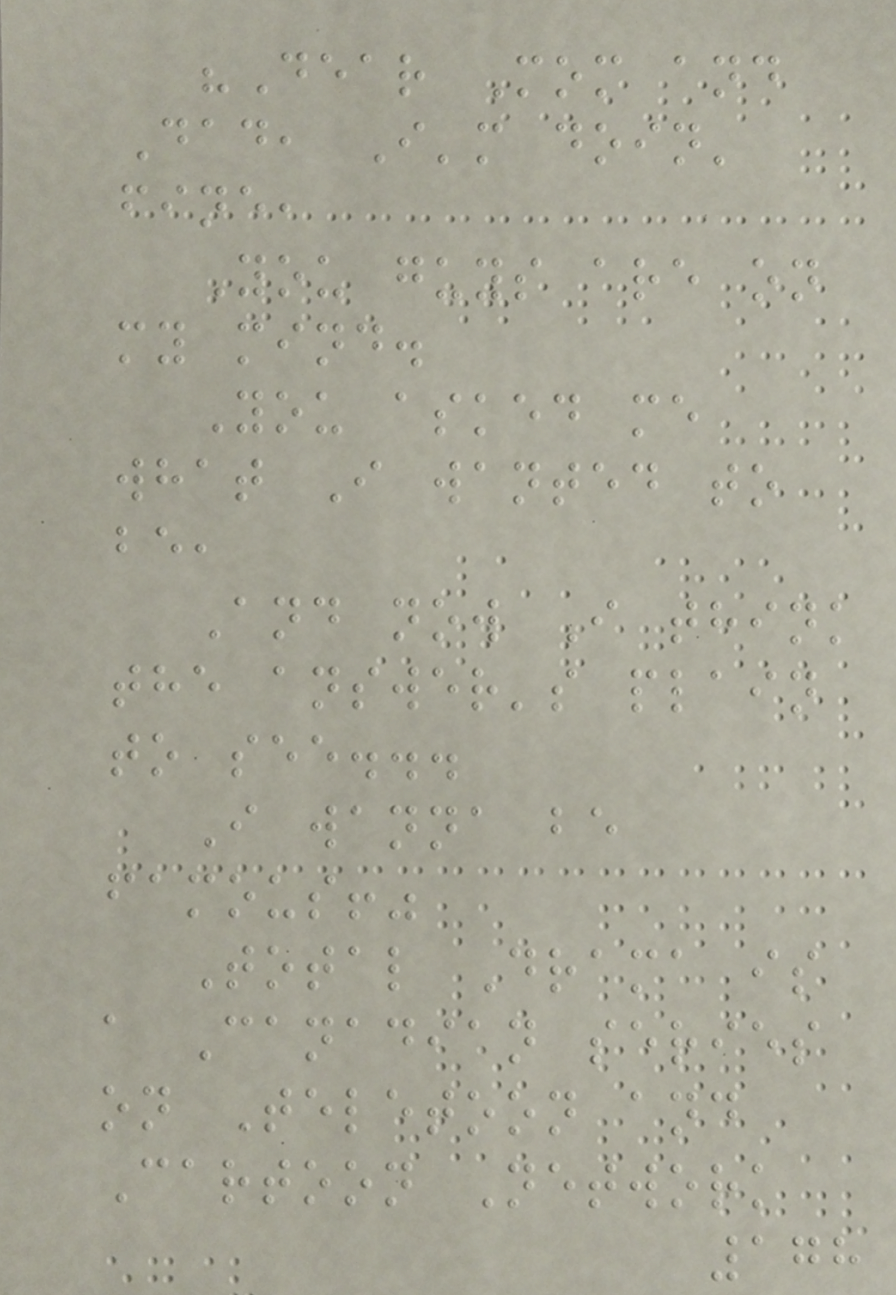"Dear Mom and
Dad, I'm doin'
fine,
You guys are on
my mind.
You asked me
what I wanted to
be,
And now I think
the answer's plain
to see...
I wanna be
famous!"
Total Drama is
a Canadian series
on Teletoon and
Cartoon Network
178
